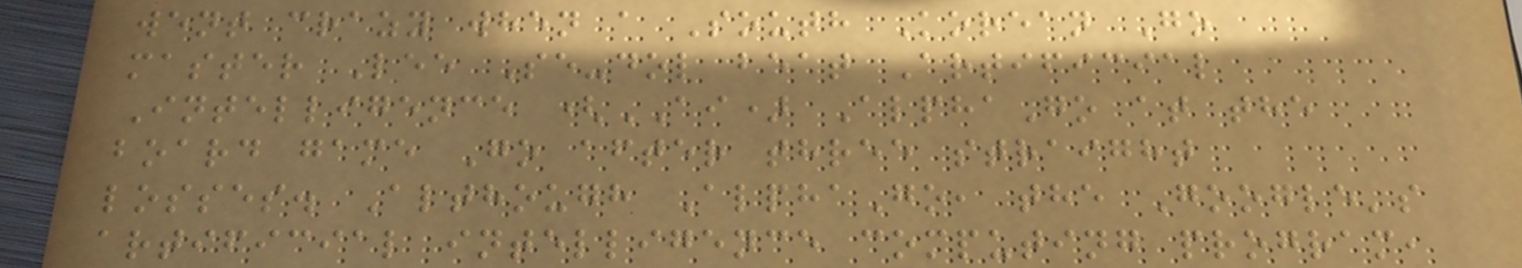went crazy when a South Korean Go
master Lee Se-dol beat Artificial
Intelligence (AI) AlphaGo at the
board game Go after three straight
losses. Although AlphaGo, the Google's
artificial intelligence computing program,
